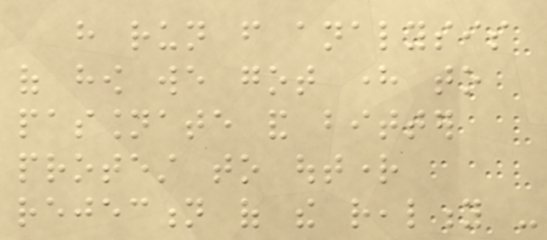have run from analysis
of how we got here to
passionate and bitter
protest to outright
rejection of the reality -
